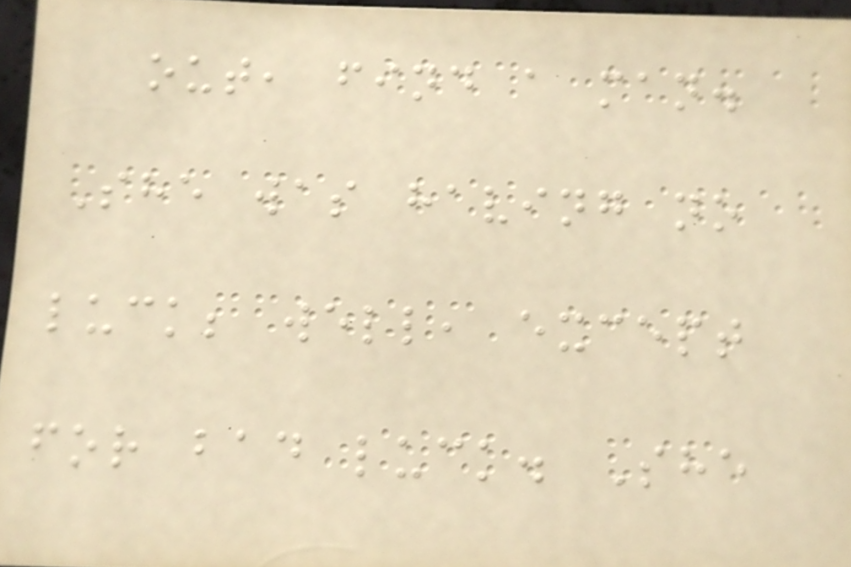out, find a man.
She was having no
luck; well, except
for bad luck. She
